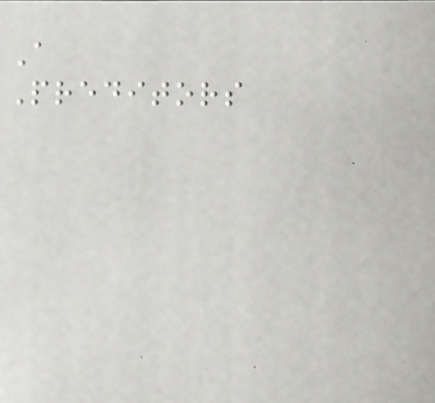A
Preditors
